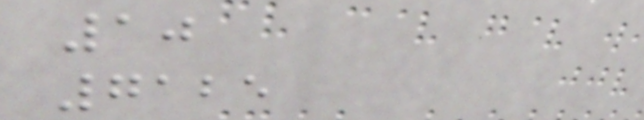10
7125
